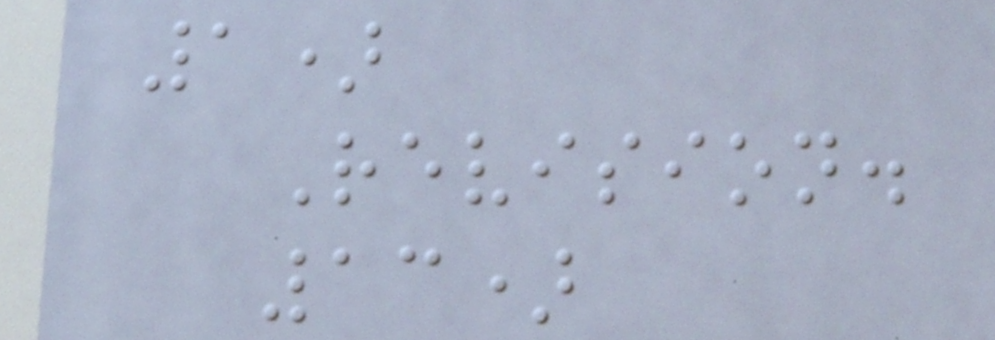1)
Revision.
13)
